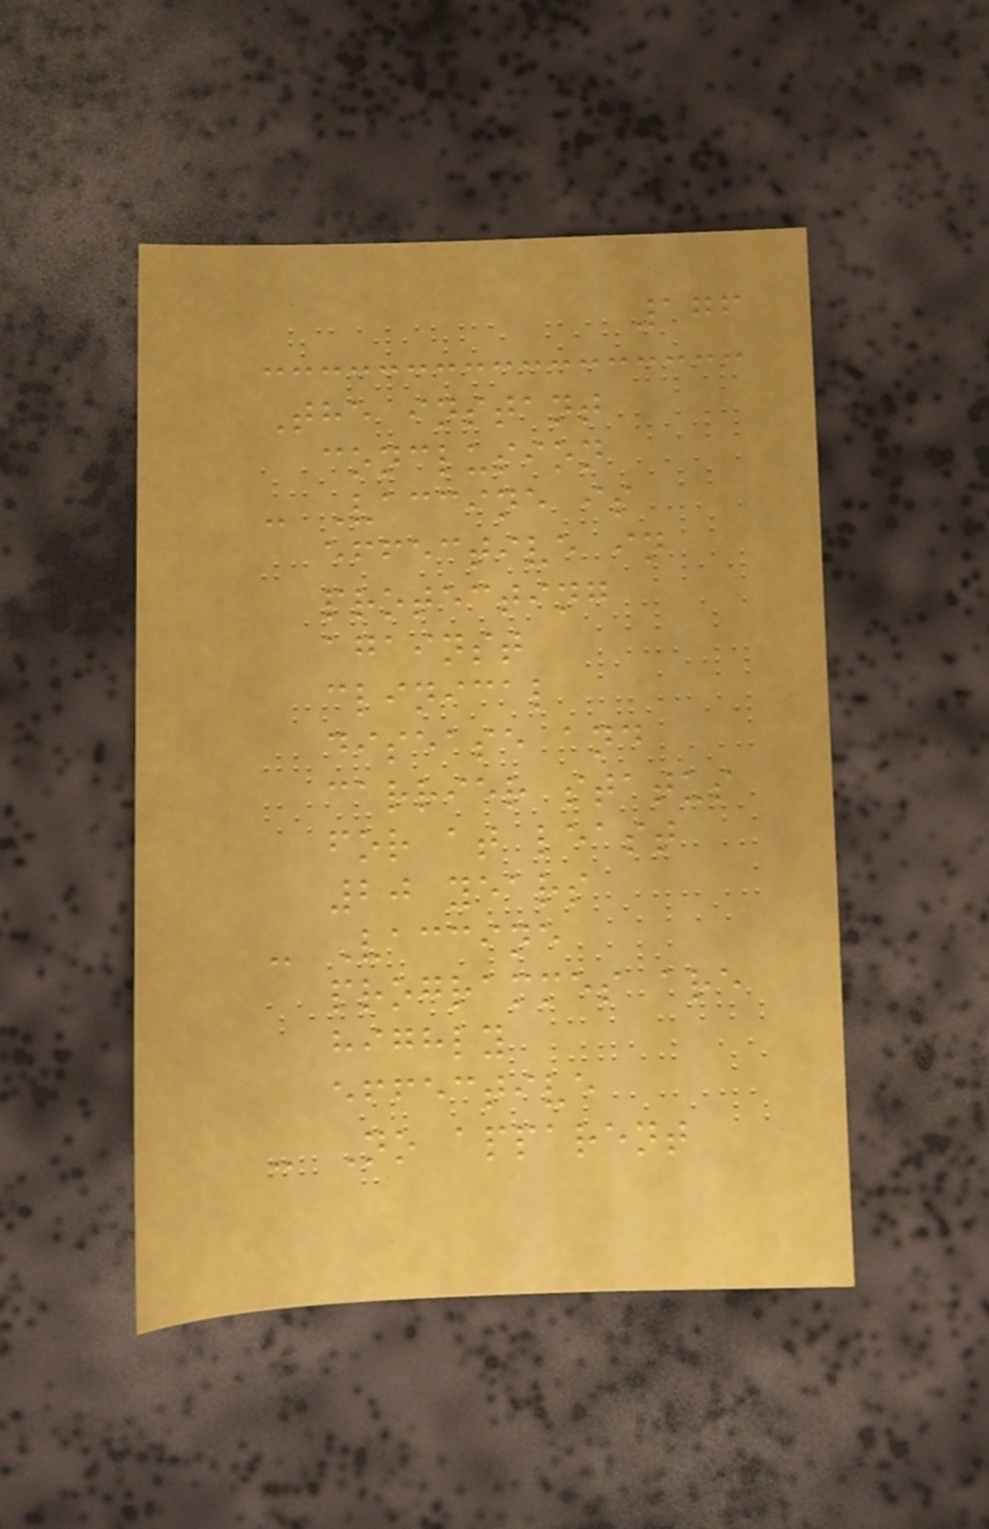176
The instant
conclusion
- Vaccine is
effective in
protecting
against
clinical
disease and
carrier status
for at least
20 years
- Vaccine
programmes are
highly
effective
- No apparent
